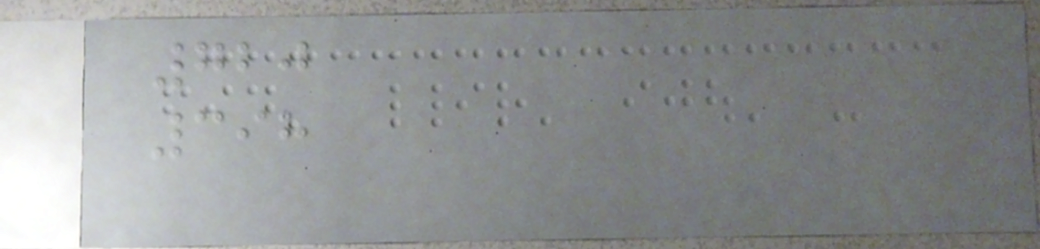720
398
